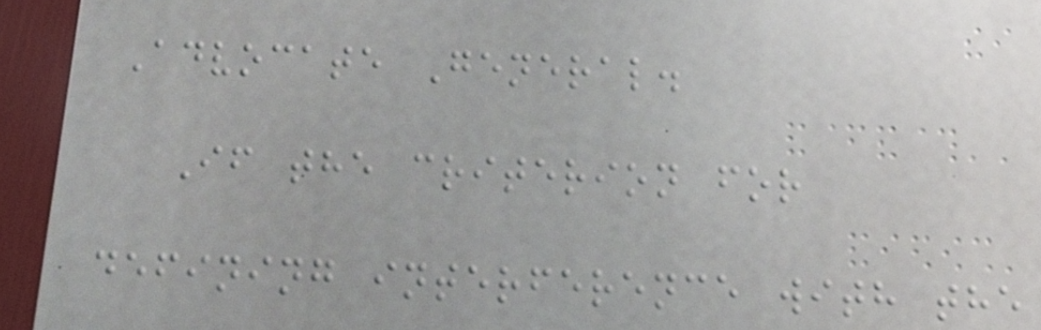Advocate General.
If the criterion for
defining interference with the
